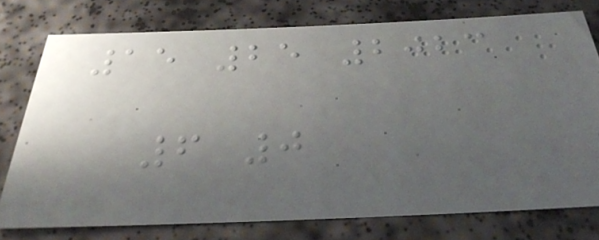15 25 2023
6 0
